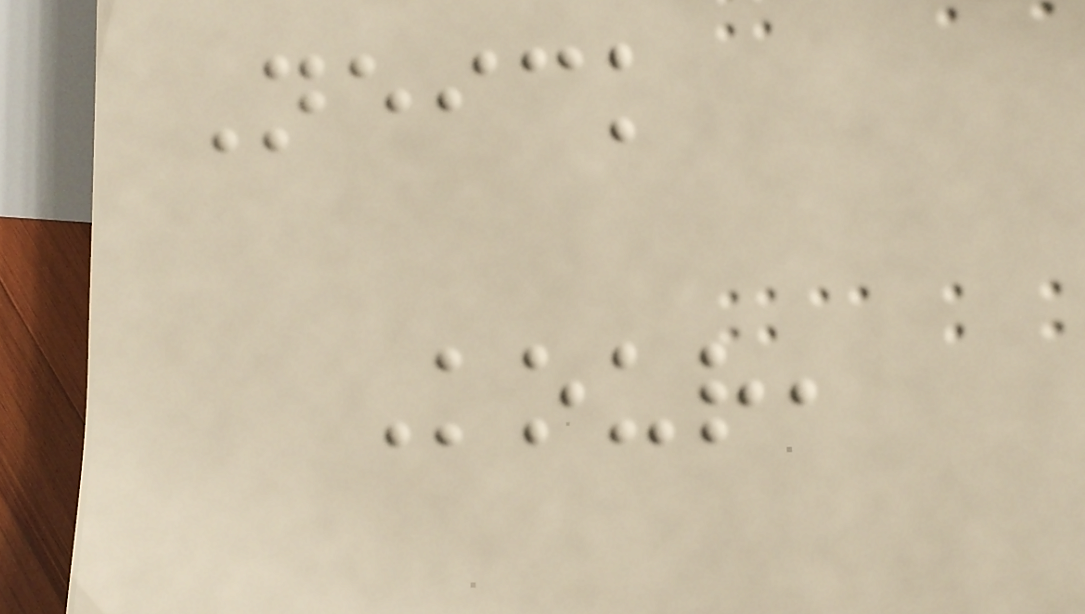Neick
Kour,
